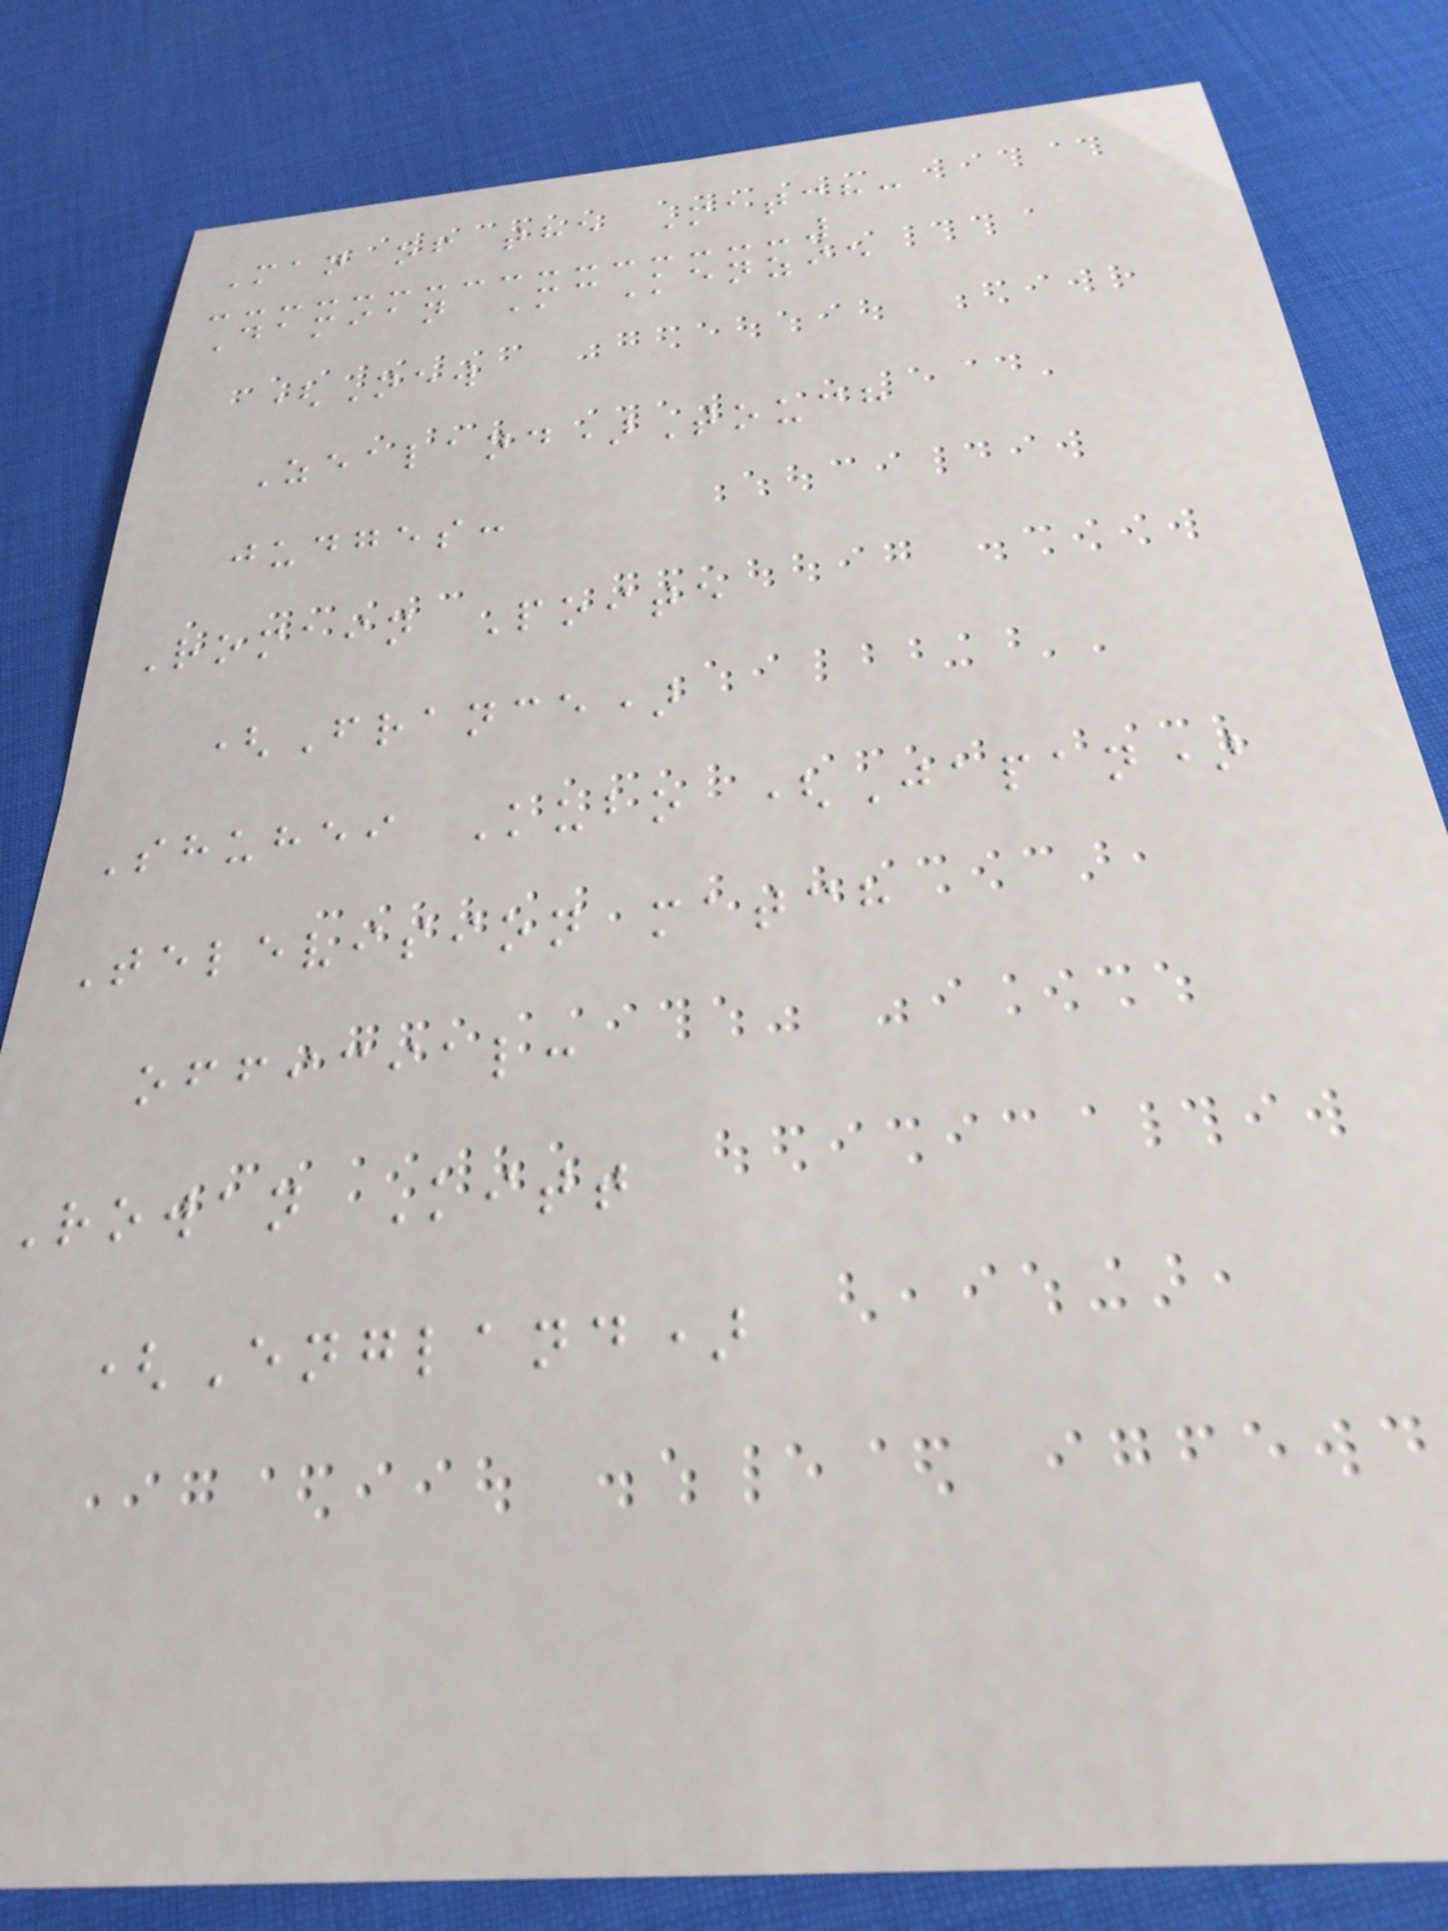Man of the Match:
Damian McKenzie
(New
Zealand)Touch
judges:
Romain Poite
(France)
Shuhei Kubo (Japan)
Television match
official:
Rowan Kitt
(England)
